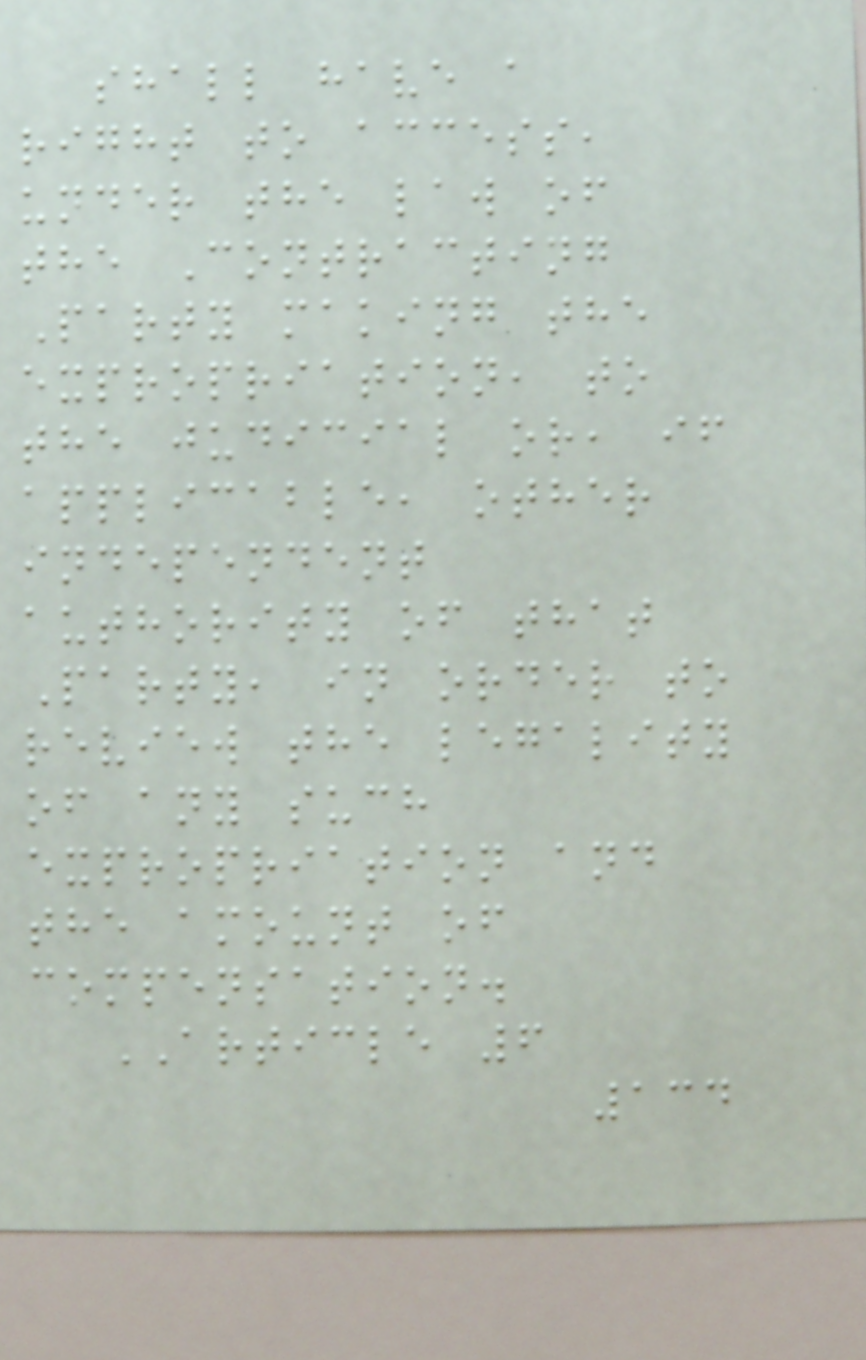shall have a
right to access,
under the law of
the Contracting
Party making the
expropriation, to
the judicial or, if
applicable, other
independent
authority of that
Party, in order to
review the legality
of any such
expropriation and
the amount of
compensation.
ARTICLE 6
134
